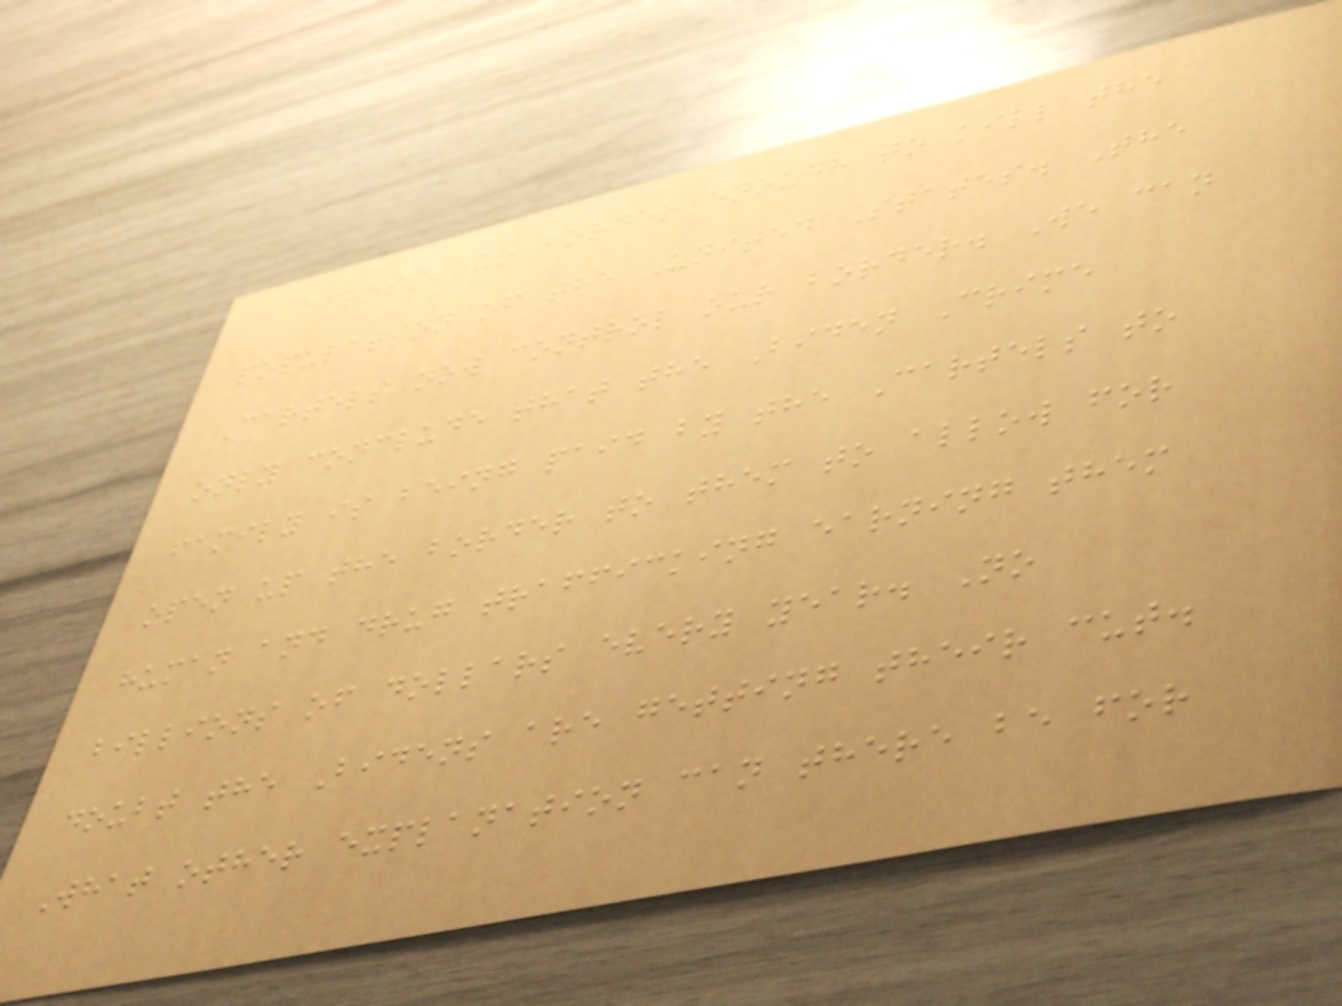across our border enough to kill the
population of the United States. The
Cartels now control our border. We can
only conclude that the Biden Crime
family is being paid by the Cartels to
open up the border to them to allow for
human and drug trafficking earning them
billions of dollars every year. No
doubt the Bidens are getting their cut.
What other explanation can there be for
